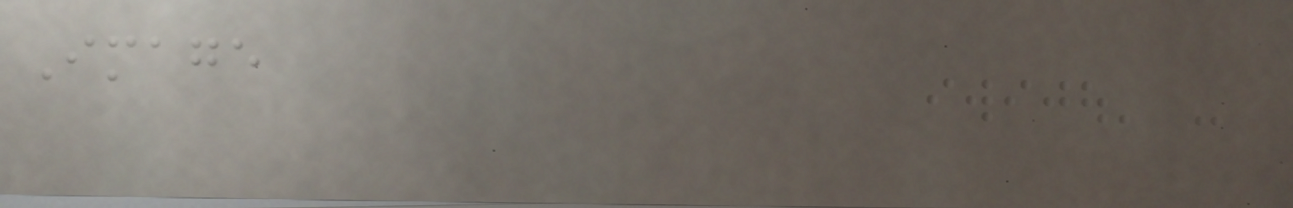Image
